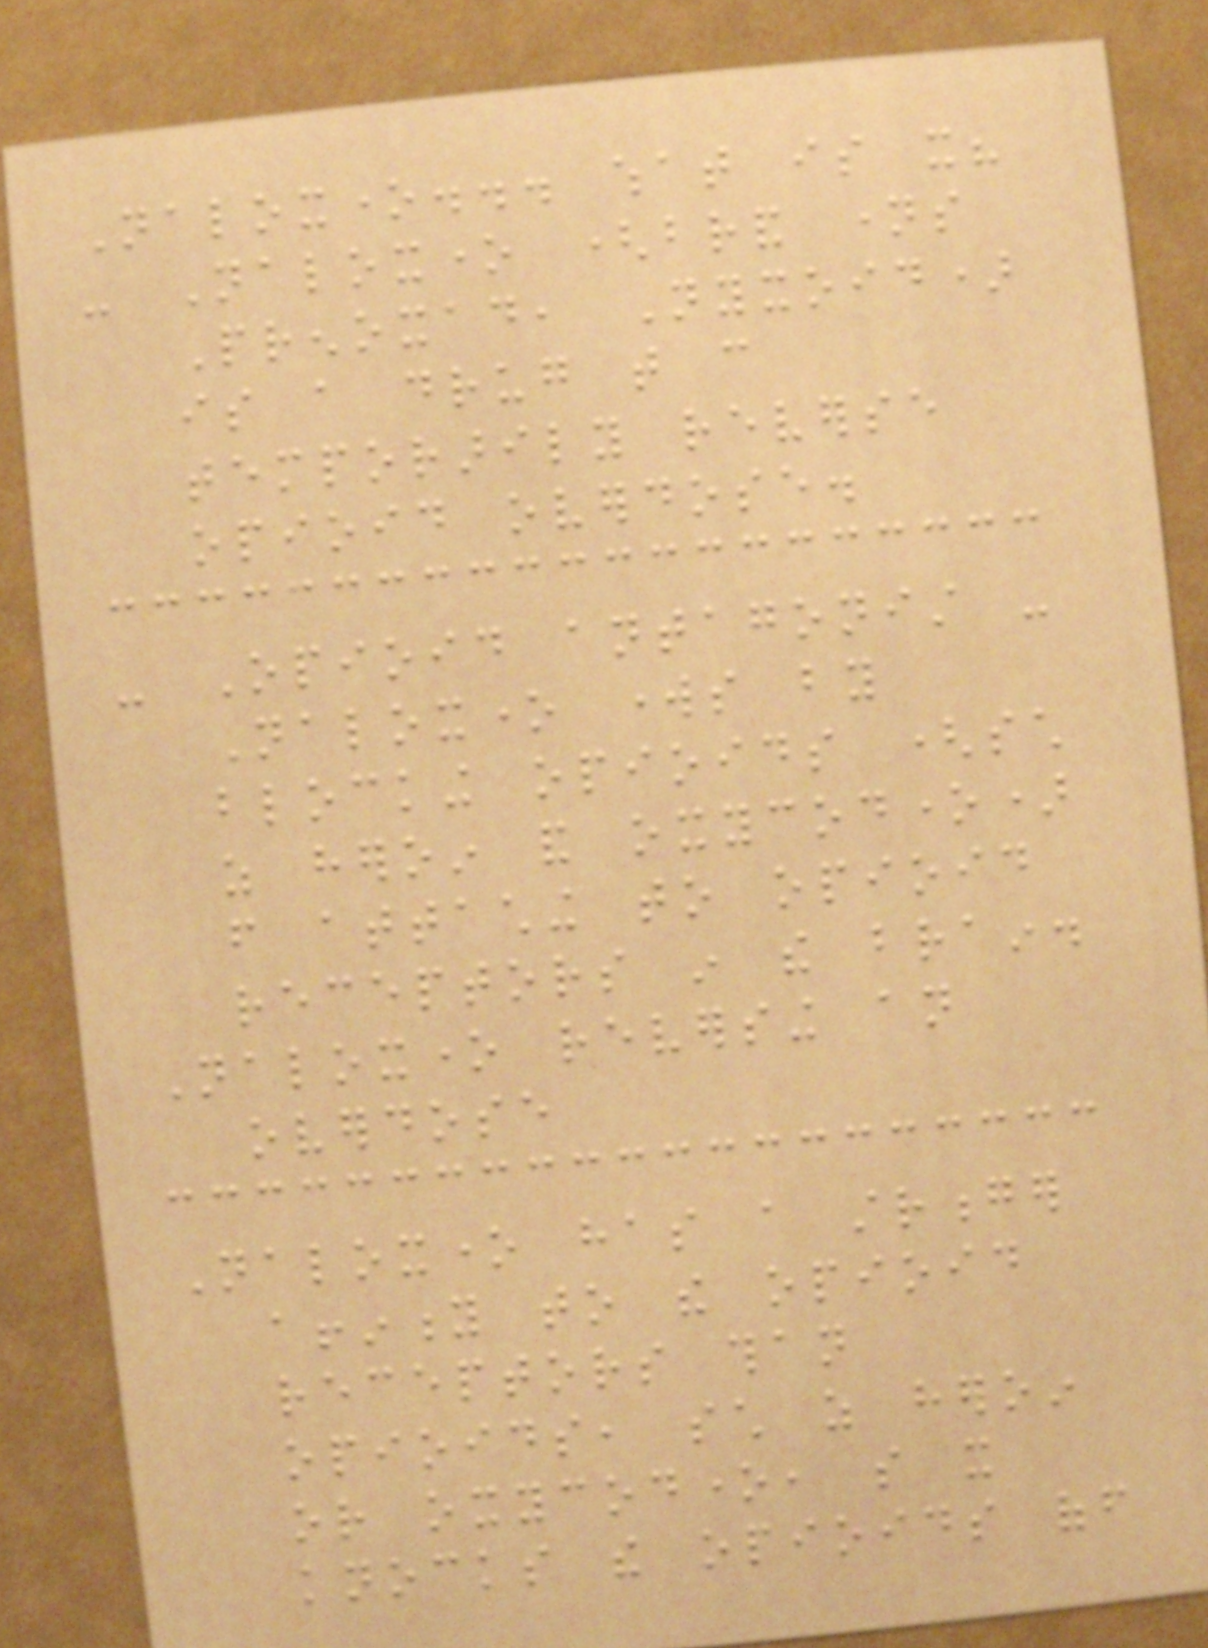Naloxone... what is it?
- Naloxone (brand names
Prenoxad, Nyxoid)
is a drug that can
temporarily reverse
opioid overdose.
- Opioid antagonist -
Naloxone works by
blocking opioids (such
as heroin and oxycodone)
from attaching to opioid
receptors in the brain.
Naloxone reversing an
overdose
Naloxone has a stronger
affinity to the opioid
receptors than
opioids, such as heroin
or oxycodone, so it
knocks the opioids off
